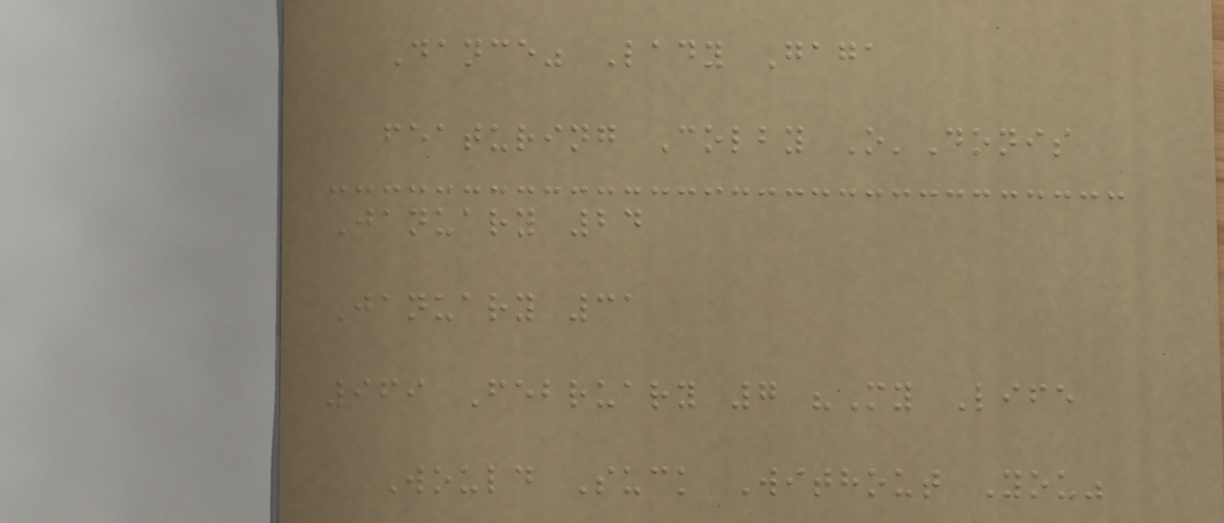Dance" Lady Gaga
featuring Colby O'Donis
January 24
January 31
969 February 7 "My Life
Would Suck Without You"
